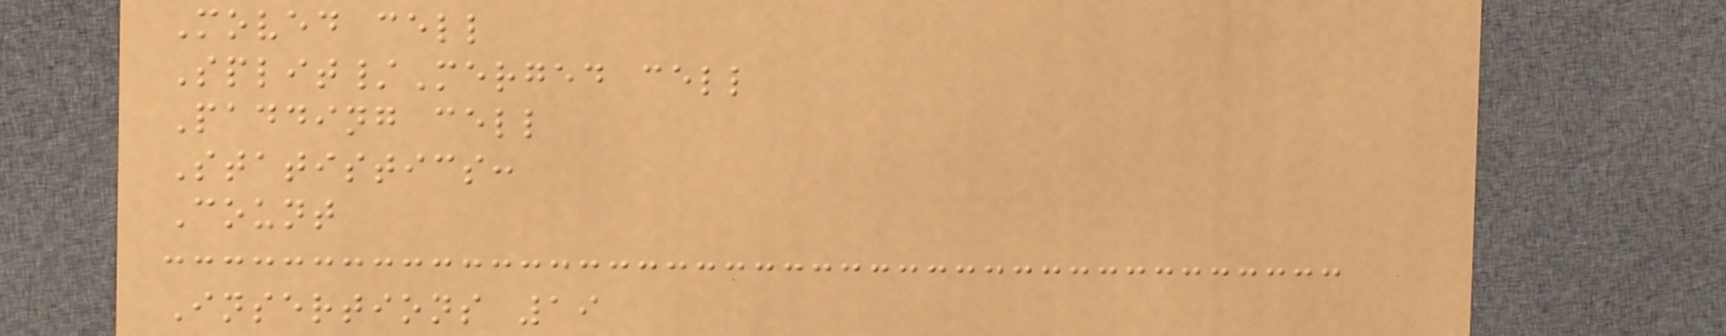Moved cell
Split/Merged cell
Padding cell
Statistics:
Count
Insertions 19
